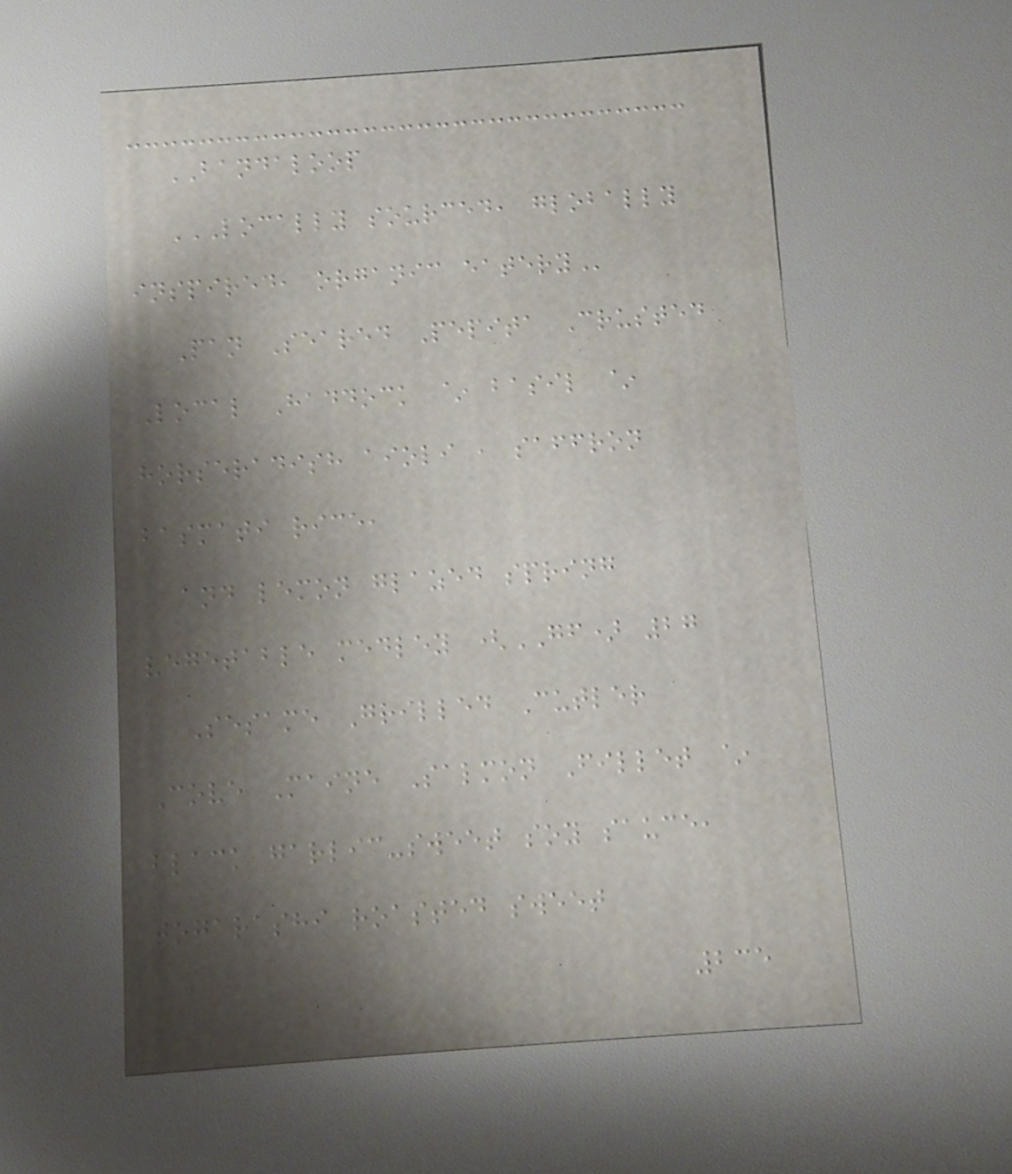BANDALOOP
LOCALLY SOURCED, GLOBALLY
INSPIRED, ORGANIC EATERY
Pan Seared Pepita Crusted
Local Haddock ~ basil ~
horseradish aioli , saffron
basmati rice,
and lemon glazed spring
vegetable medley (GF) 27
Sesame Grilled Cutler
Cove Maine Salmon Fillet ~
black garlic-sweet soy sauce,
togarashi roasted sweet
235
